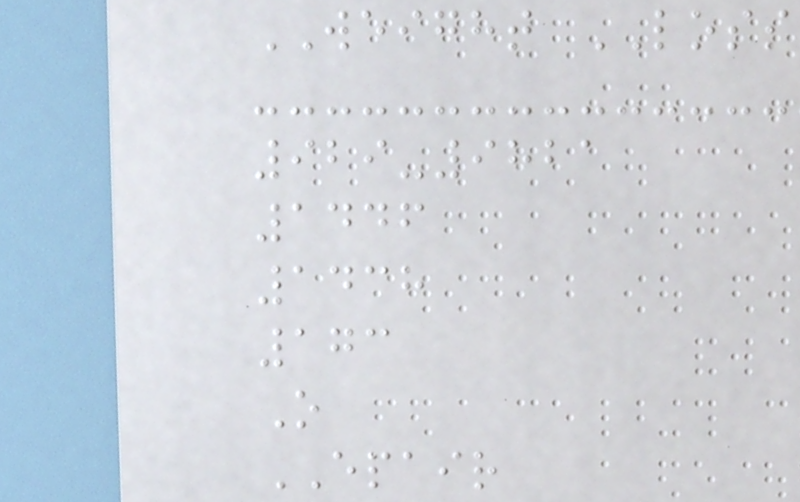WEIGHT LOSS
929-9821
1446
1438
173
O
EPAIR
